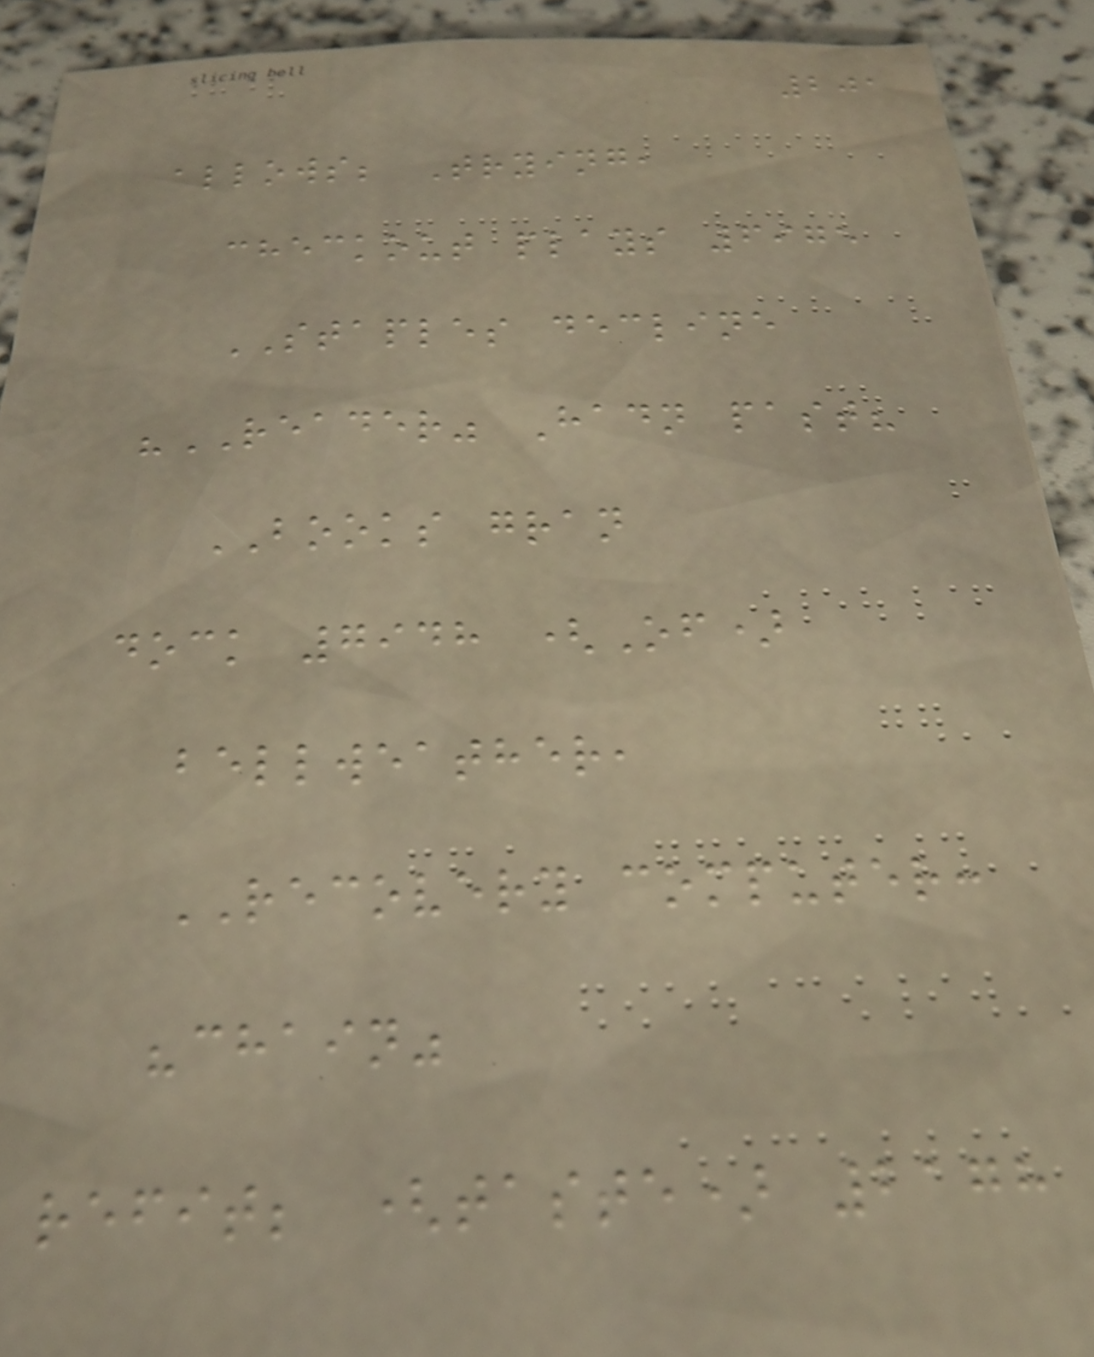201
allows; Trying,
checkout plays 6975
STAPLES decline
"READER" Hadn past?
BOOKS gran
dock 7948 (Of)
bellweather,
RECOVERY computer:
"chain"
refit; (taste) 2178
